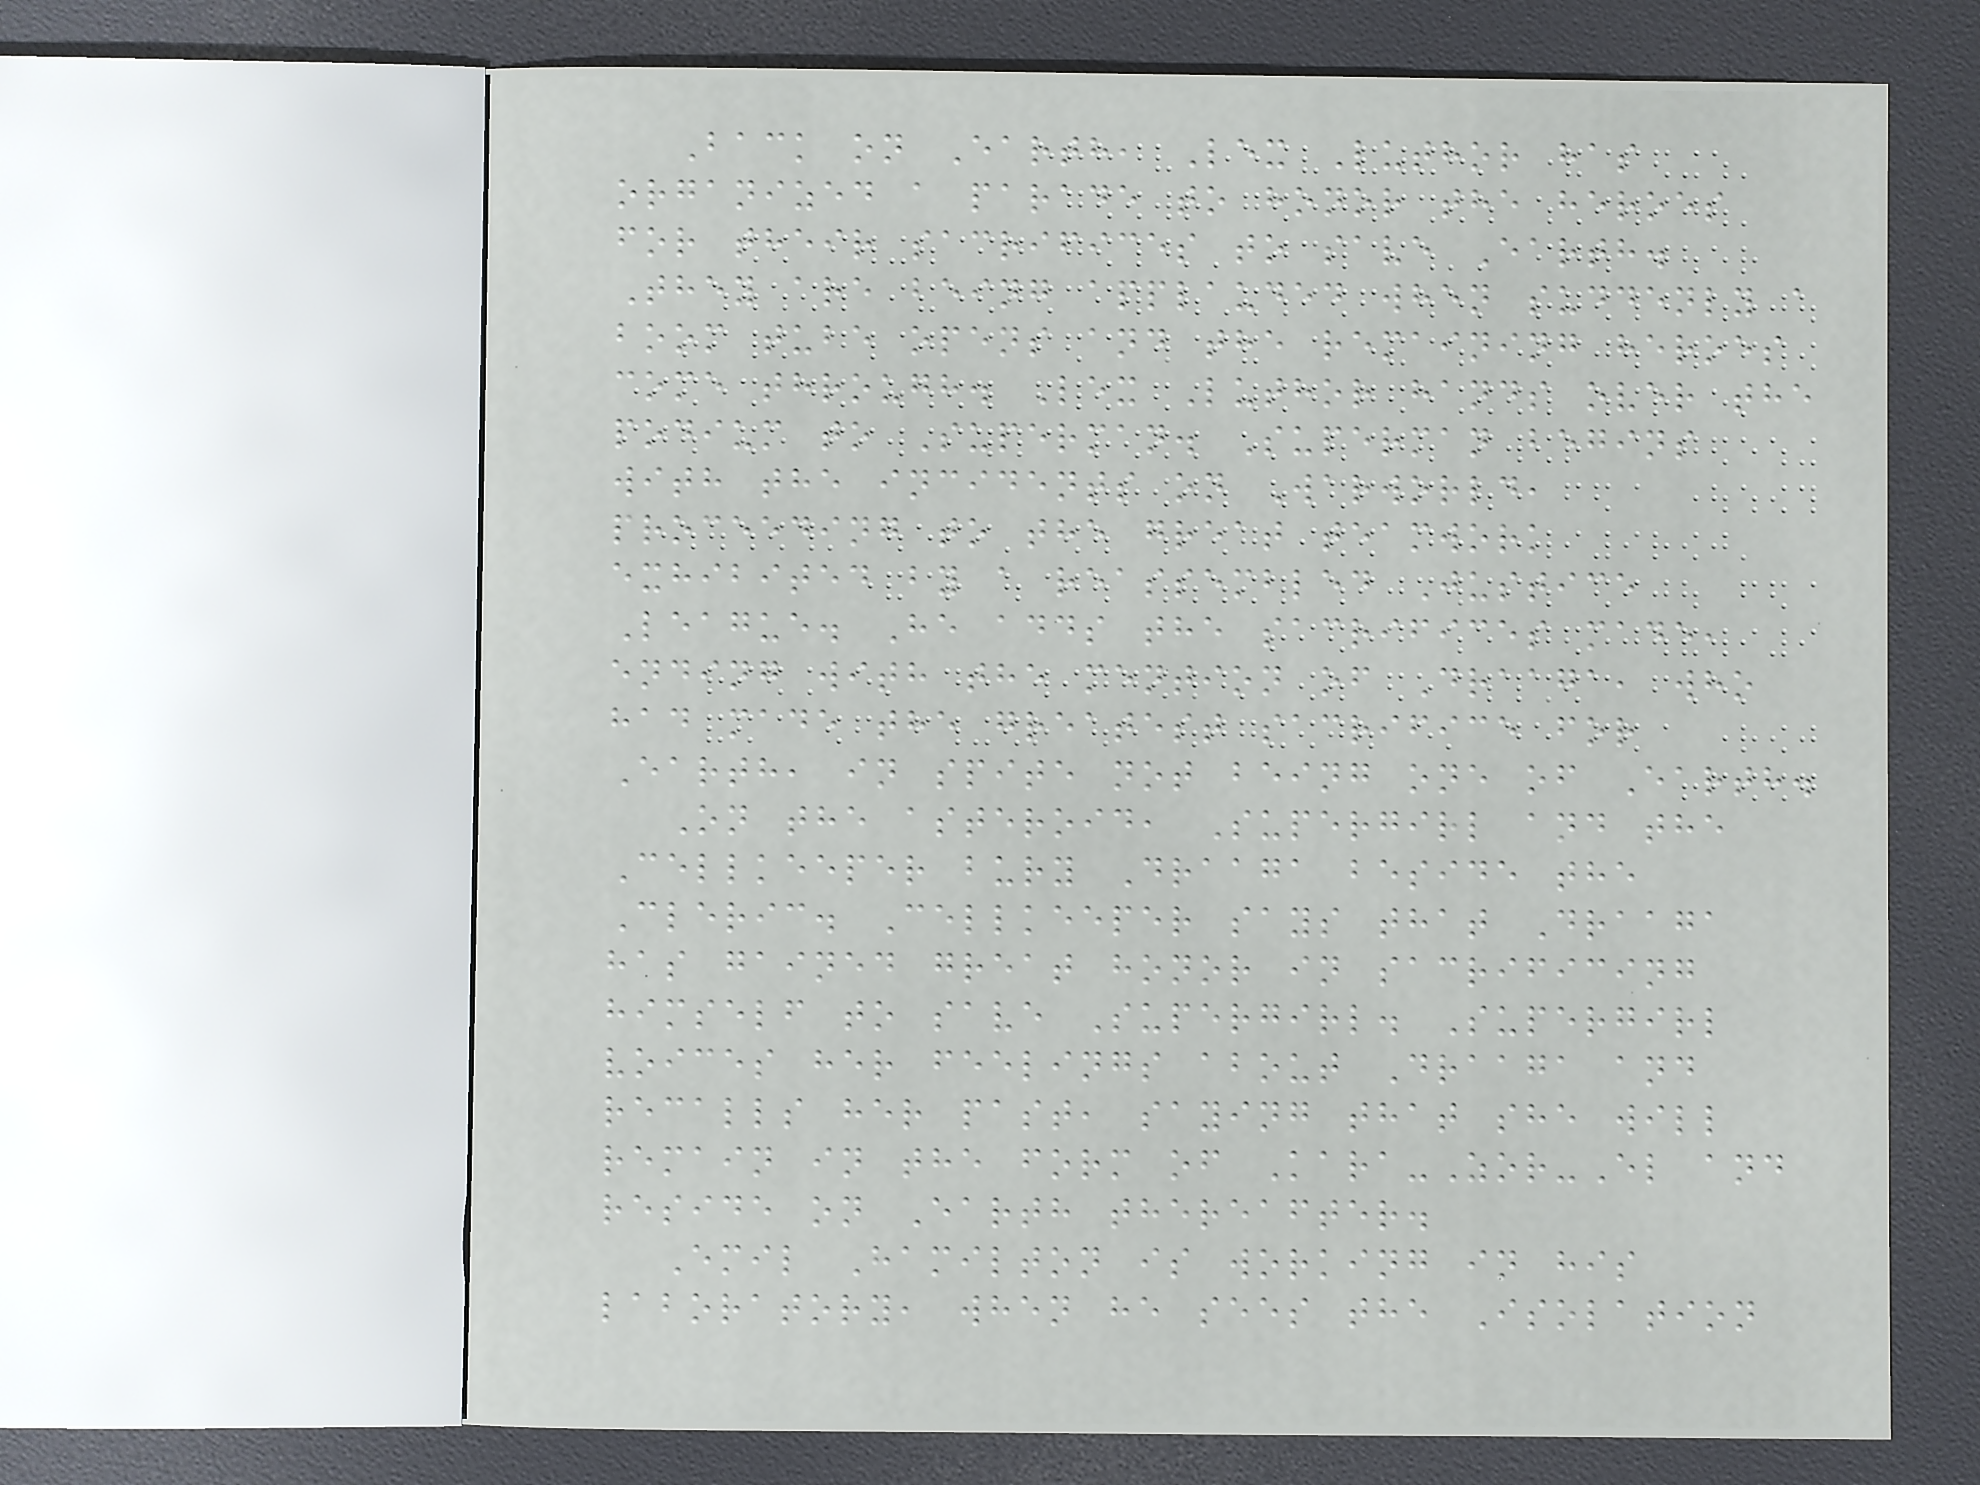Back on Earth, Lex Luthor has
organized a parade to honor the heroes
for their sacrifices to save Earth.
They are being applauded when suddenly a
boom tube opens and the remaining heroes
come through. Lex Luthor hands over the
podium to Superman. Superman begins
with the incidents on Warworld,
proceeding to the great teamwork
exhibited by a reassembled Justice
League. He adds the sacrifices made,
ending with the mention of Draaga, who
had made the greatest sacrifice for
Earth, in spite not being one of Earth.
On the asteroid, Supergirl and the
Cellkeeper bury Draaga beside the
Cleric. Cellkeeper says that Draaga
has gained great honor in sacrificing
himself to save Supergirl. Supergirl
voices her feelings about Draaga and
recalls her past, saying that she will
remain in the form of Kara-Zor-El and
reside on Earth thereafter.
Emil Hamilton is working in his
laboratory, when he sees the Isolation
